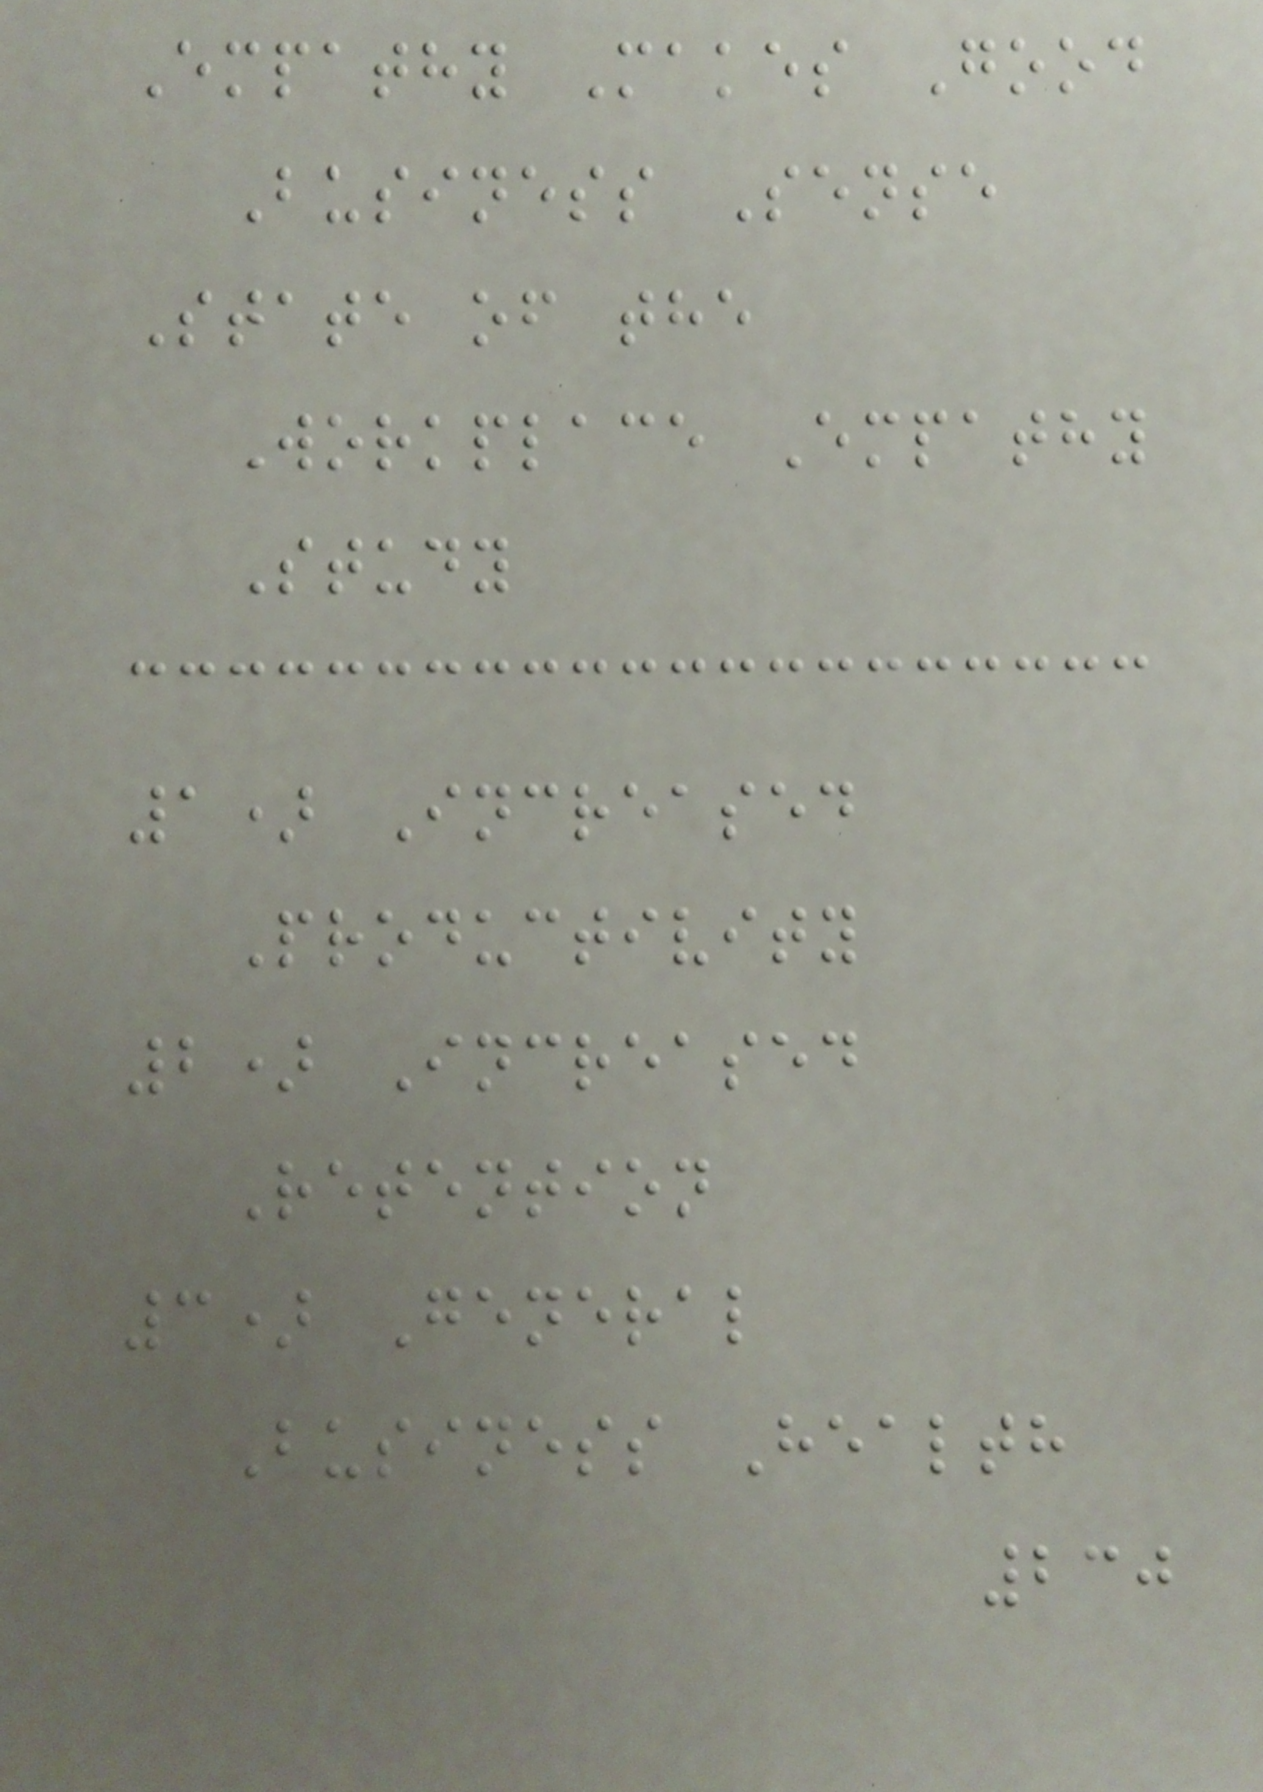Empathy Makes Good
Business Sense
State of the
Workplace Empathy
Study
1) Increased
Productivity
2) Increased
Retention
3) General
Business Health
230
